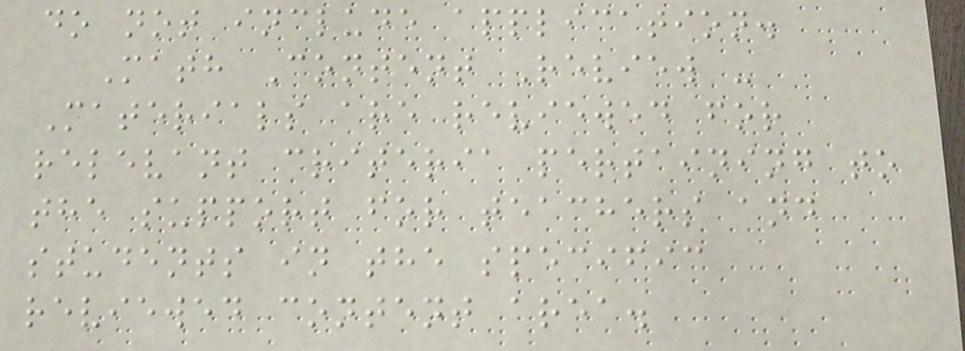do not include application.
Math Content Review -
Materials are reviewed for
relevant criteria pertaining to
the support for teachers and
students in the specific
reviewed content area.
